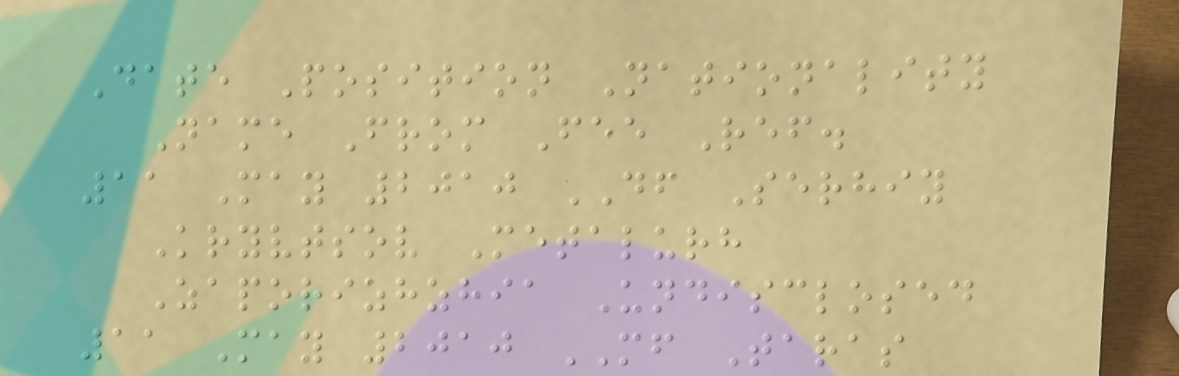Date Position Nationality
Name From Fee Ref.
11 May 2010 DF Serhiy
Kryvtsov Metalurh
Zaporizhzhia Undisclosed
11 May 2010 MF Taras
